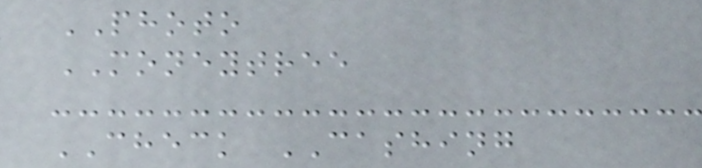PHOTO
MONEYTREE
CHECK CASHING
